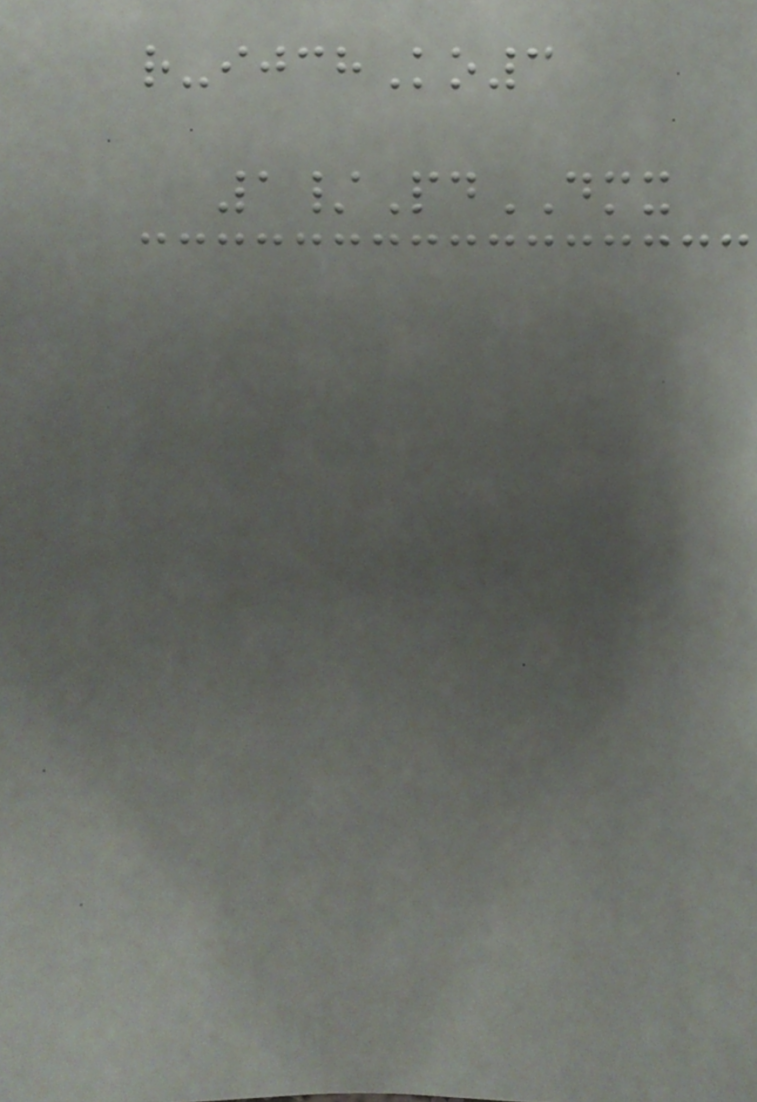r-ijchKo3
1/PdDMX
